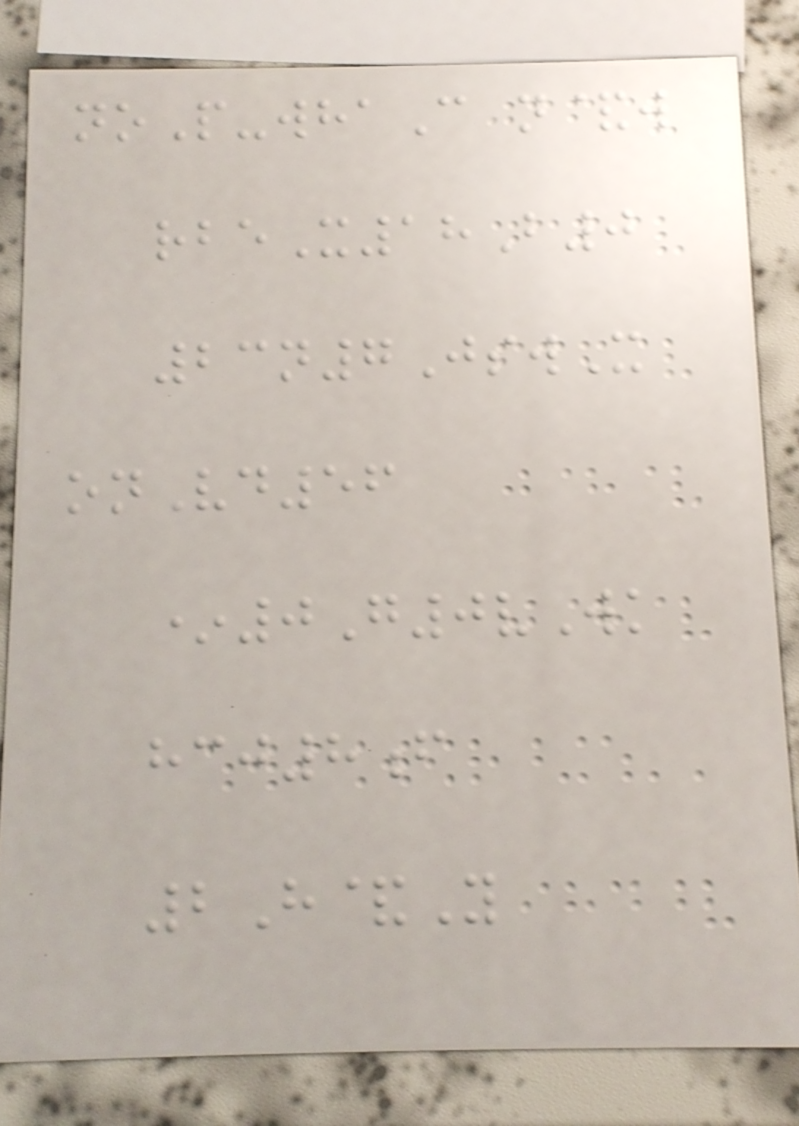noP-whaC n&w
rbeX18B0
23n7JswX
onVd56
*0G0vWk
hcj8f
2H&Y
